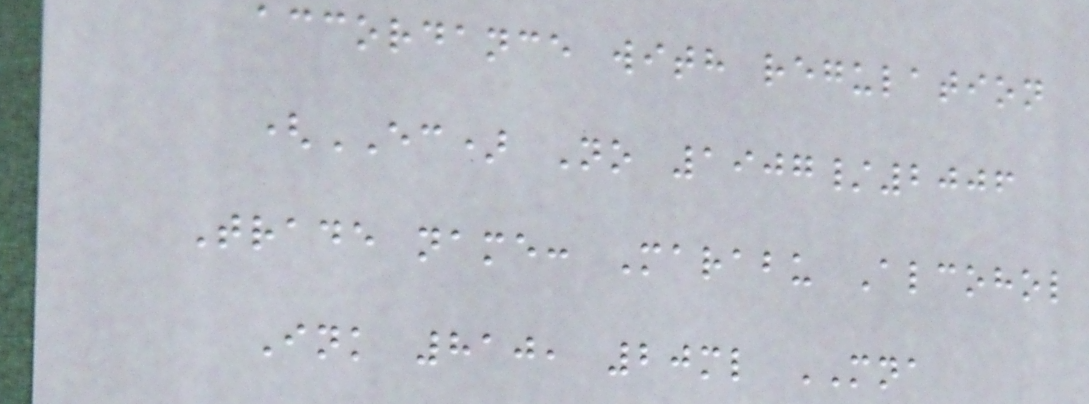accordance with regulation
(EC) No 1907/2006
Trade name: Marabu Alcohol
Ink 810, 20ml MNA
